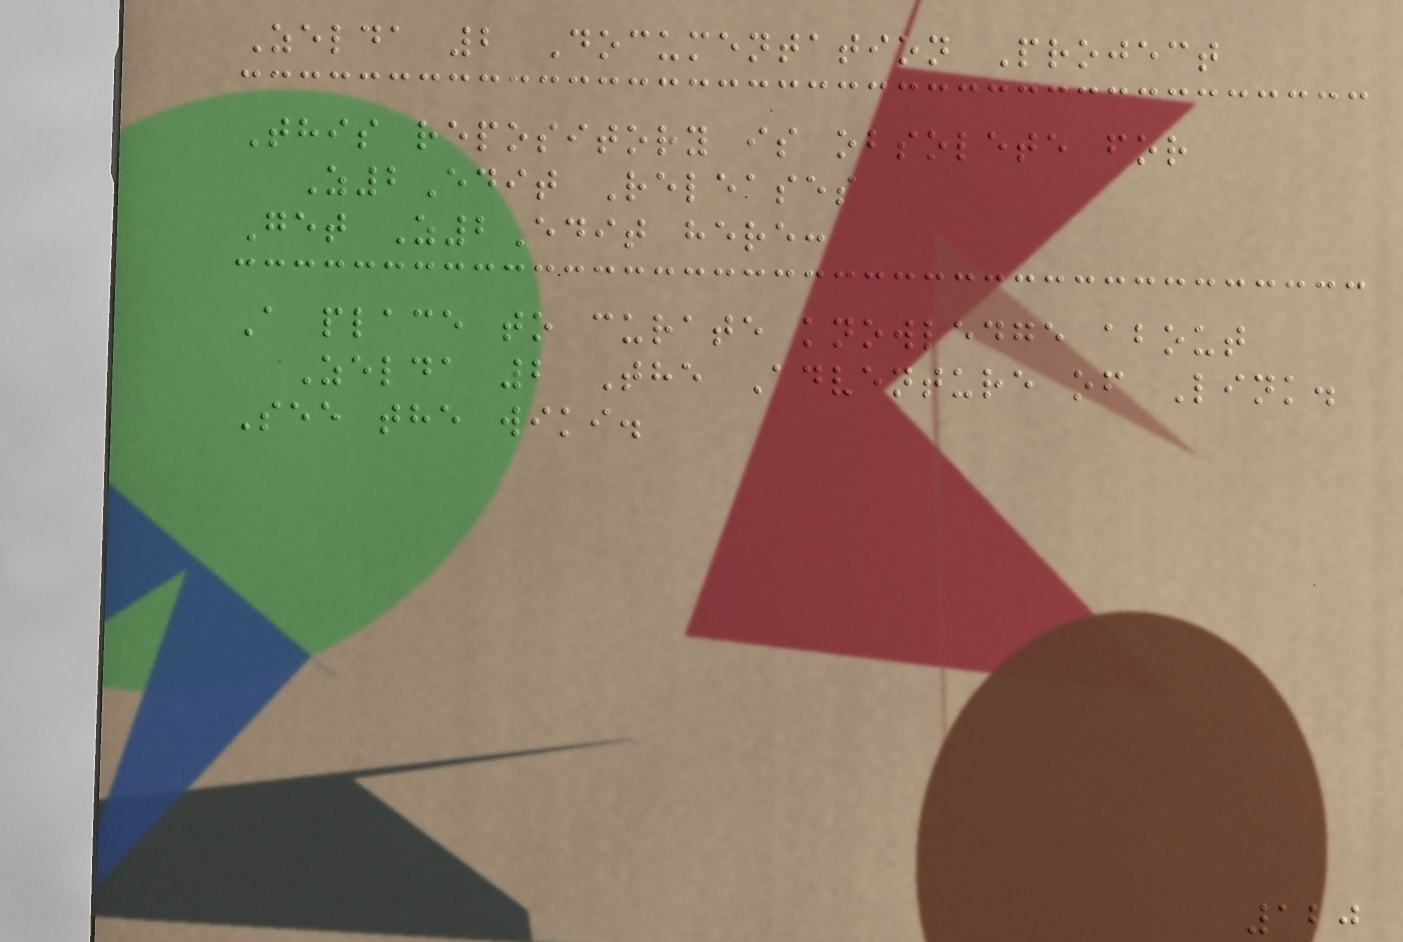Zelda 2 Documentation Project
This repository is obsolete for
Z2Edit Releases
Get Z2Edit here:
A place to curate knowledge about
Zelda 2 The Adventure of Link.
See the wiki.
120
